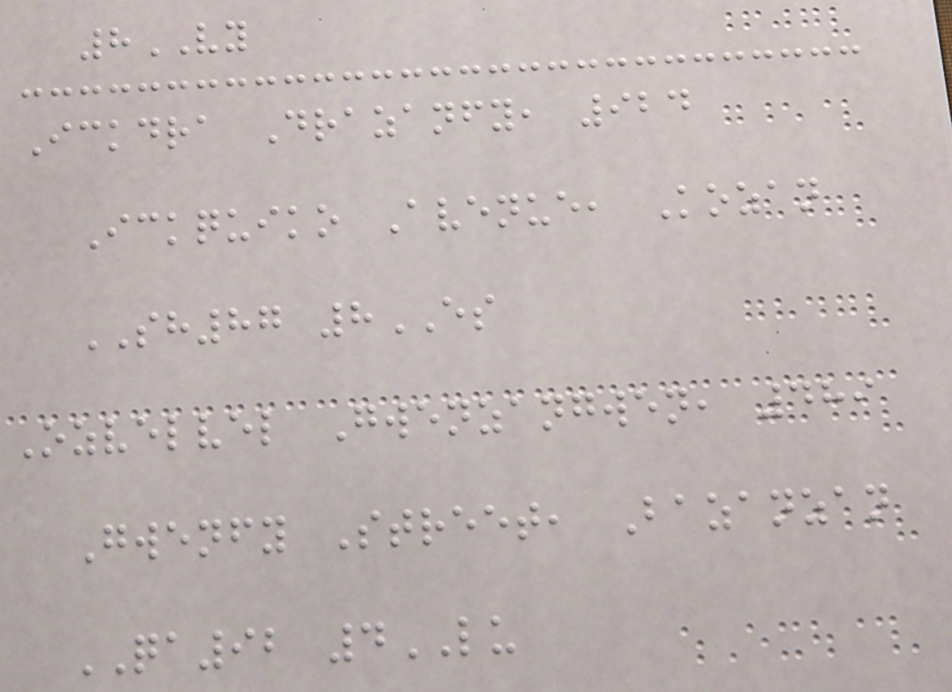8VY
Ickdra Drazanfy, 924
Ickquiko Avenue, Kozan
SH87 8ES
Ozvelvel Gwenzangwen, 489
Gwenfy Street, Bazanzan
QA92 4LU
